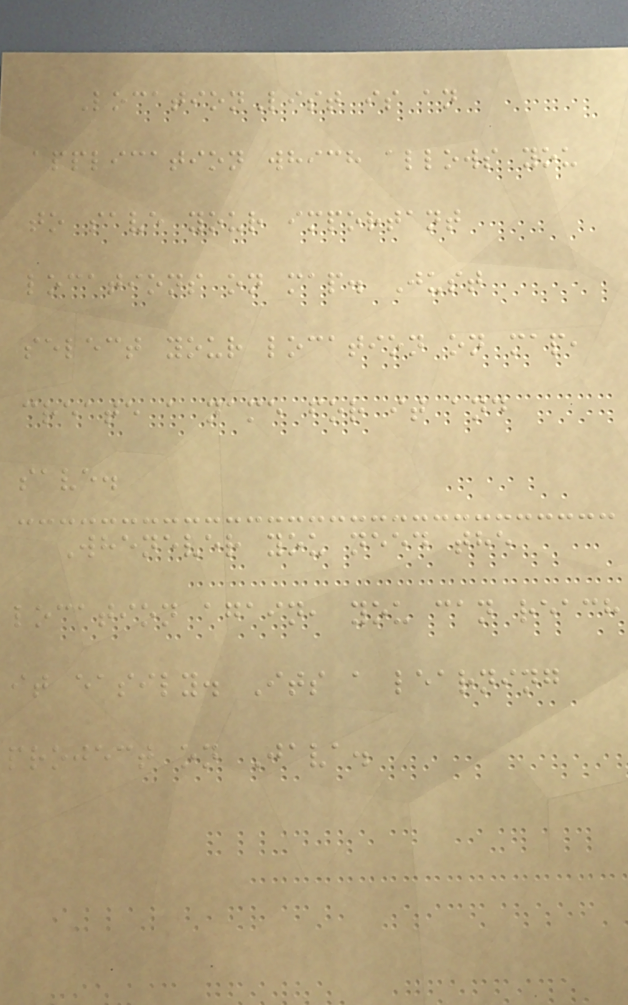LocationList is an
application which allows you
to save your important
locations on map. Just
select your location on map,
create a name for it and
save.
Whenever you need the
location again, you can reach
it easily. Its a learning
project on Java.
